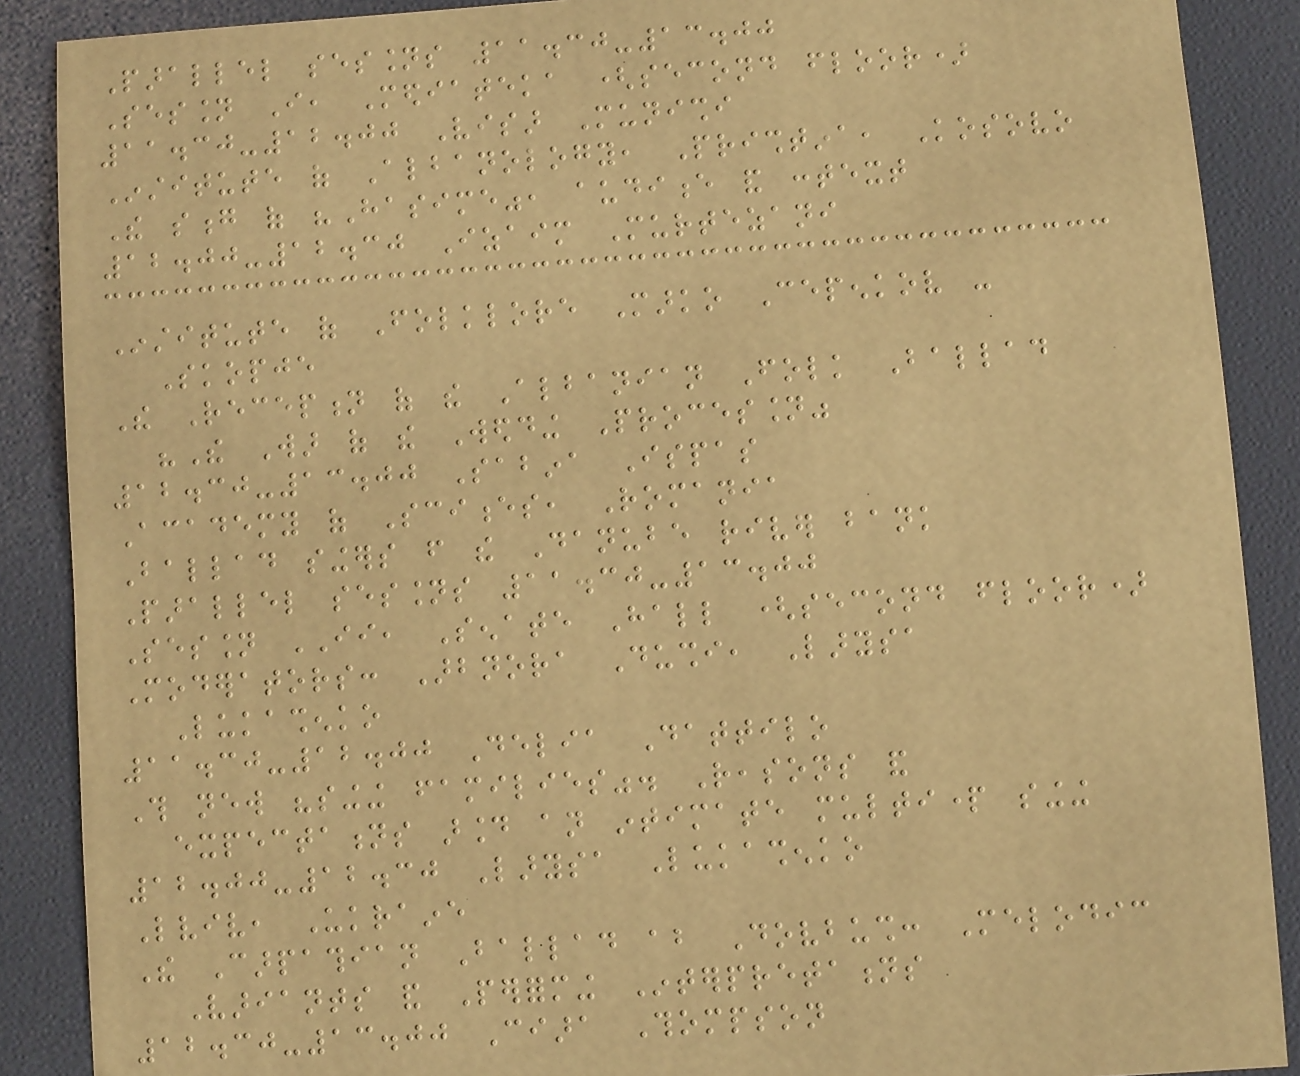Parallel sessions 11.30-13.00
Session I, Mediateka (second floor)
11.30-12.00 Visar Munishi
Institute of Albanology, Prishtina, Kosovo
The song of "Hasime", audience and context
12.00-12.30 Izaim Murtezani
Institute of Folklore Marko Cepenkov -
Skopje
The Reception of the Albanian Folk Ballad
"The War of the Wedding Procession"
12.30-13.00 Sabina Ispas
Academy of Sciences, Romania
Ballad singers from the Danube river bank
Parallel sessions 11.30-13.00
Session II, Senate Hall (second floor)
Moderators: Arbnora Dushi, Larysa
Lukashenko
11.30-12.00 Delia Dattilo
This new "singing families". Reasons and
expectations around an intimate multipart singing
12.00-12.30 Larysa Lukashenko
Lviv, Ukraine
The Carpathian Ballad about Dovbush: Melodic
Variants and Performing Interpretations
12.30-13.00 Ciara Thompson
